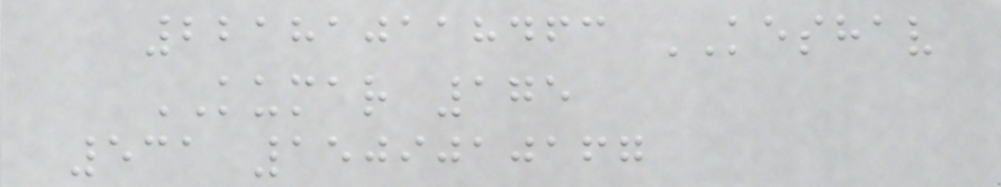221810118463 KESHAV
KUMAR 175
531 1509010167
